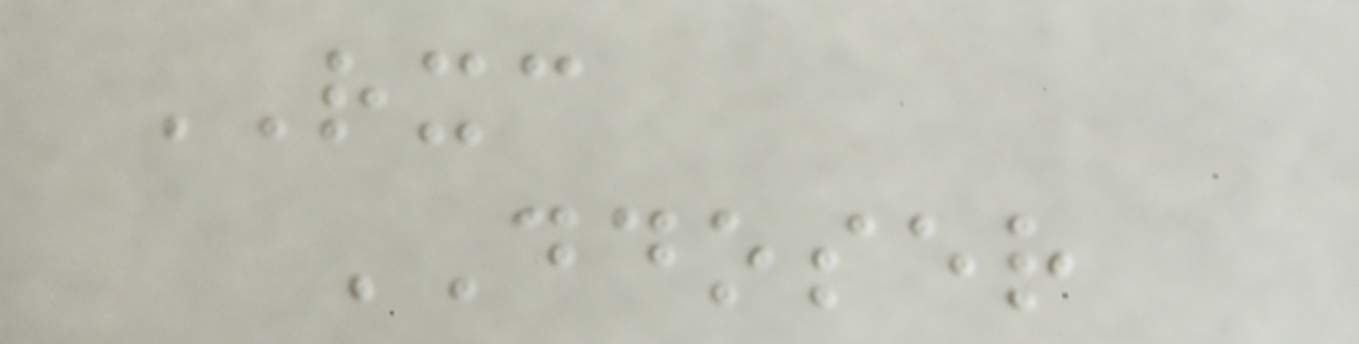RXC
DDOSER
